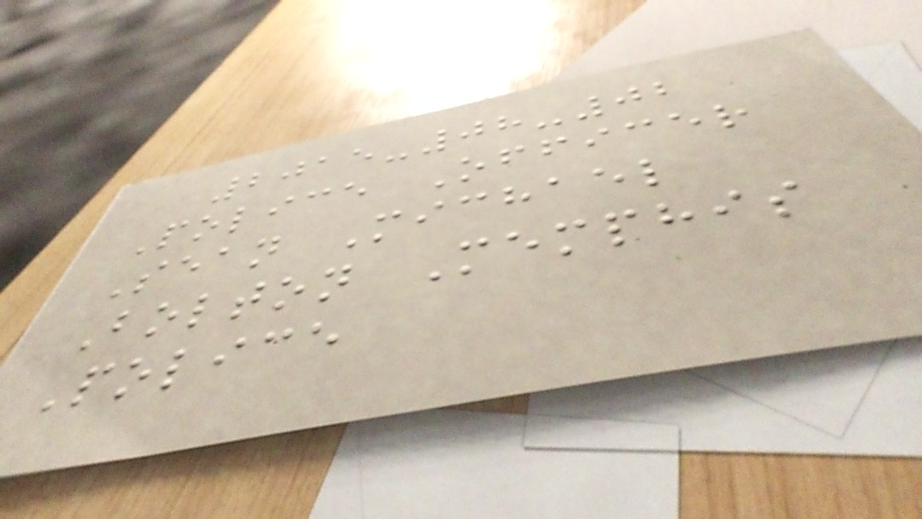2015-08-02
Police Officer
Sean Michael
Bolton Memphis
Police
